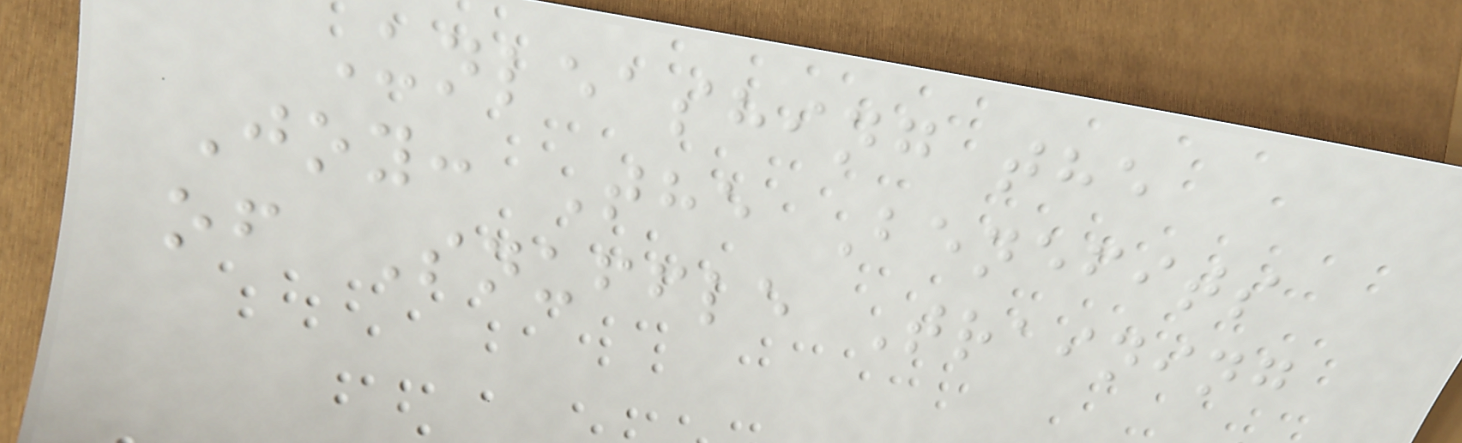Unleashing the
Joy: The Benefits
of Snuffle Training
